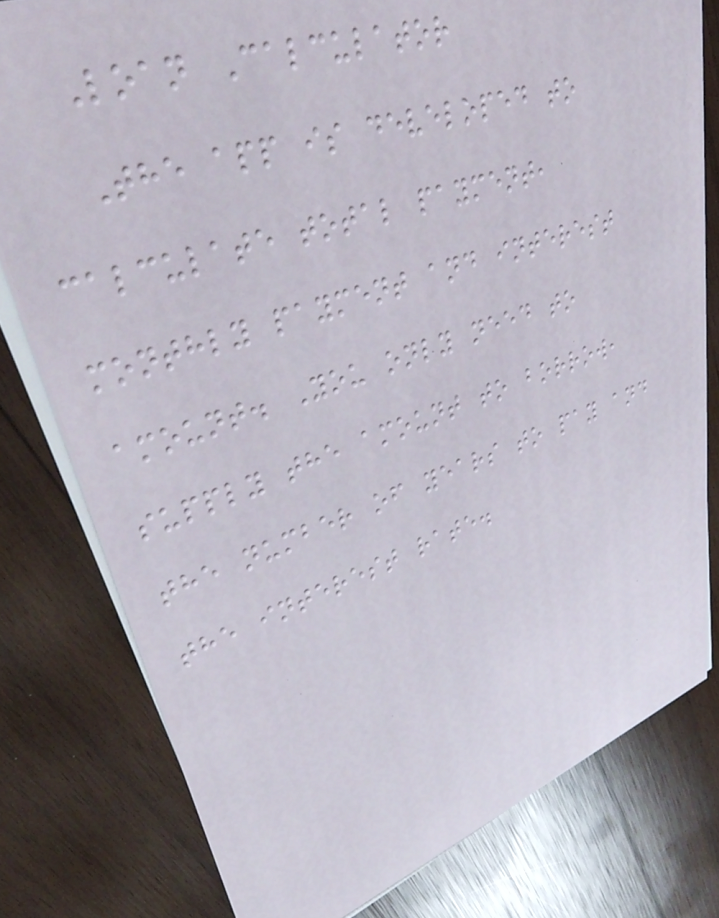Loan Calculator
The app is developed to
calculate total payment,
monthly payment and interest
amount. You only need to
supply the amount to borrow,
the number of years to pay and
the interest rate.
